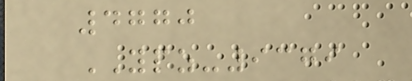4770
YPZ-9379
